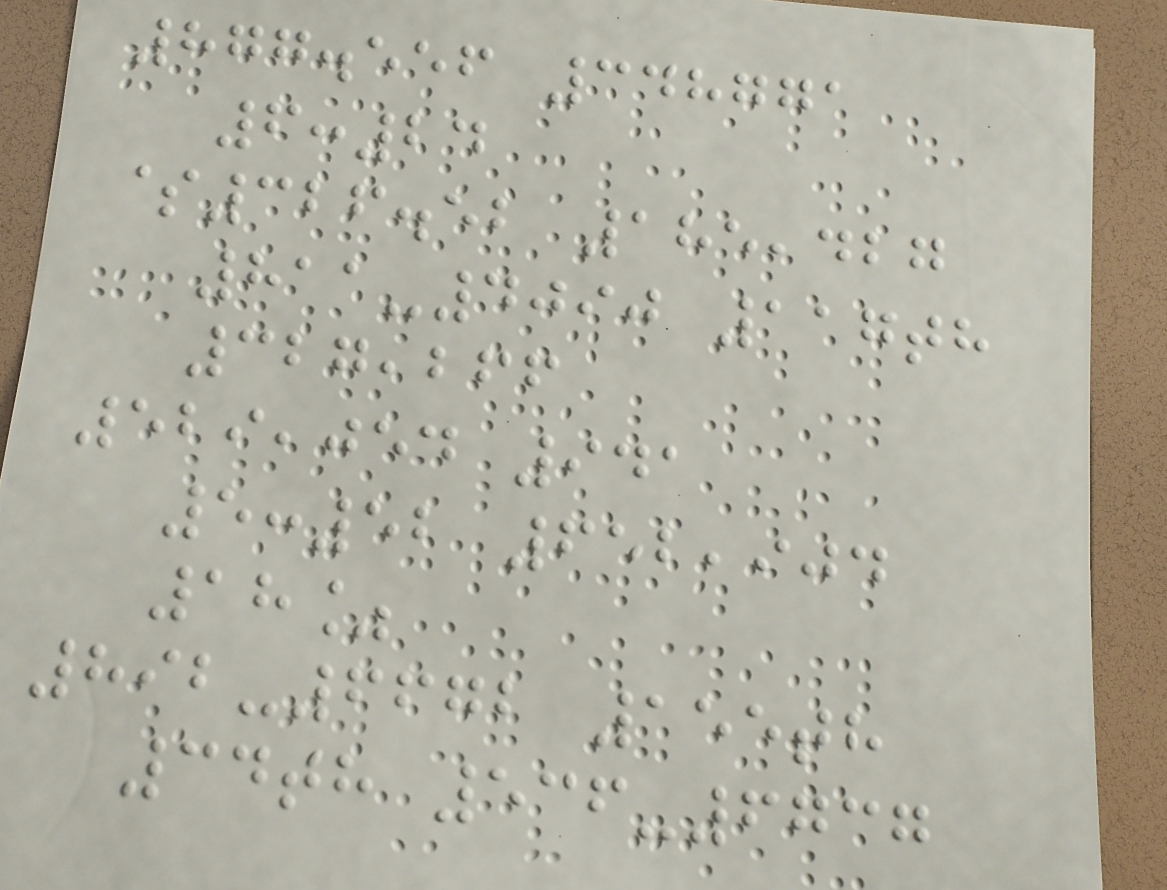877.556 348771
6:24
$326.52 185,427
811-4090 117th
327,266
529,054 941
5:52 652,904
18%
892-6672 155th
34th 536-6737
